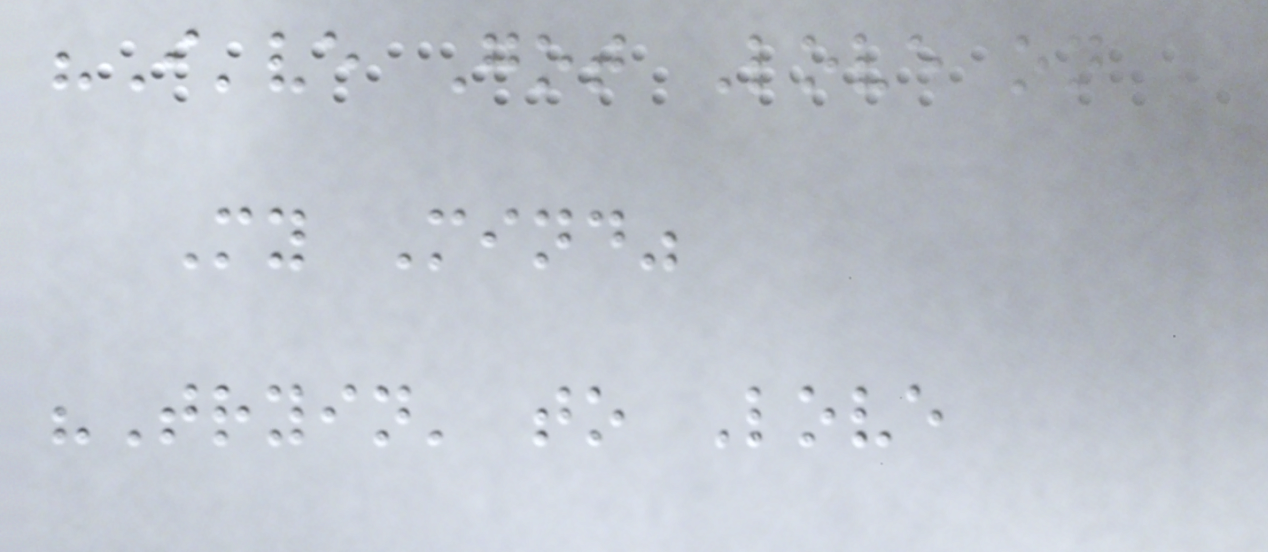"I've Got Love on
My Mind"
"Tryin' to Love
